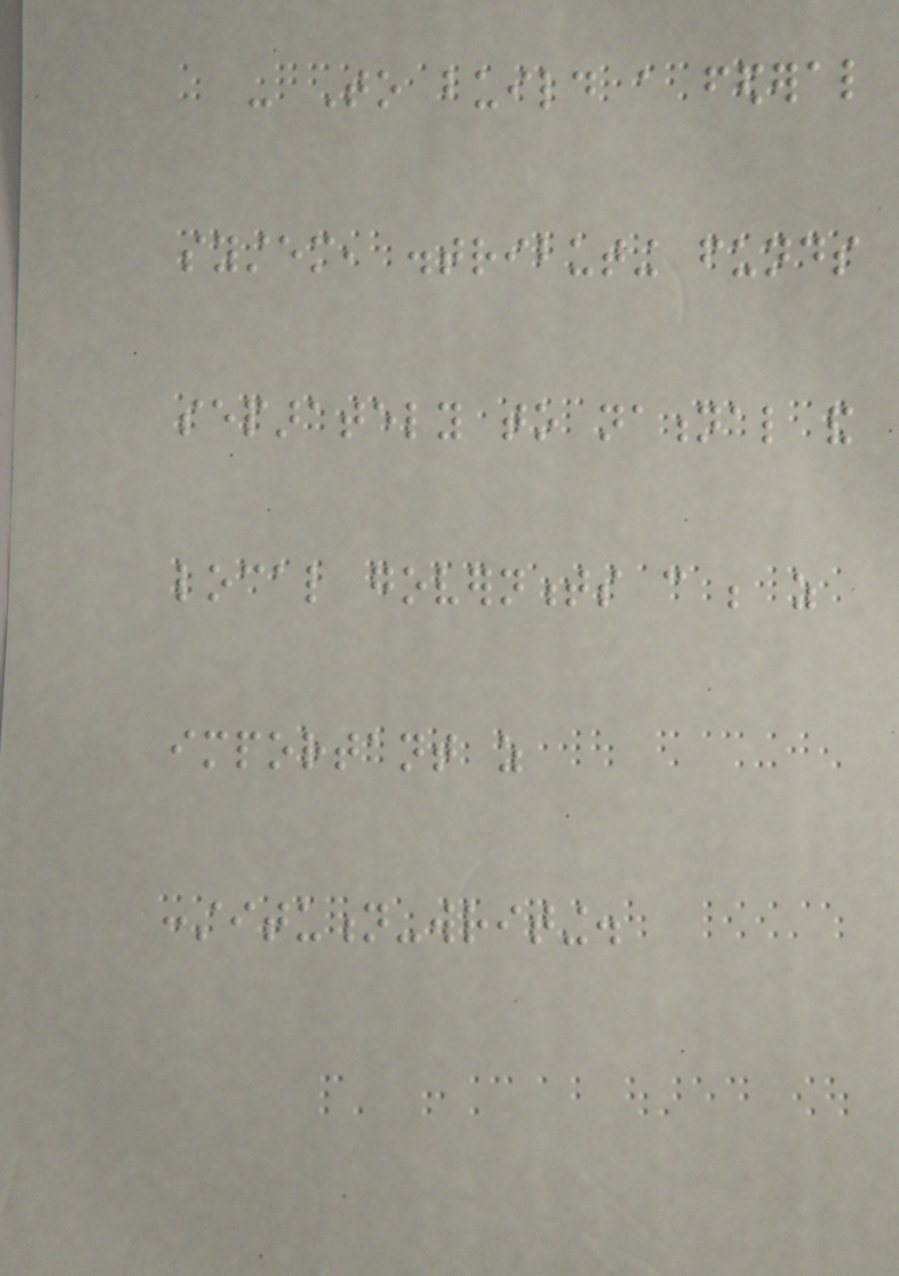- To build a federal
system, distributing funds
separately to national and
local governments can be as
important as
constitution-writing.
